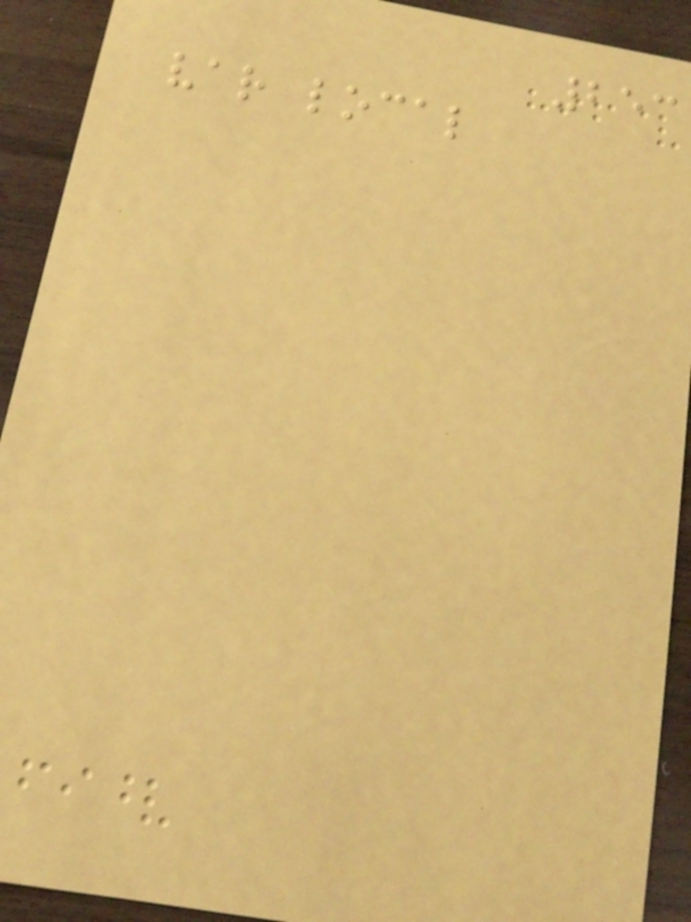253
var local
